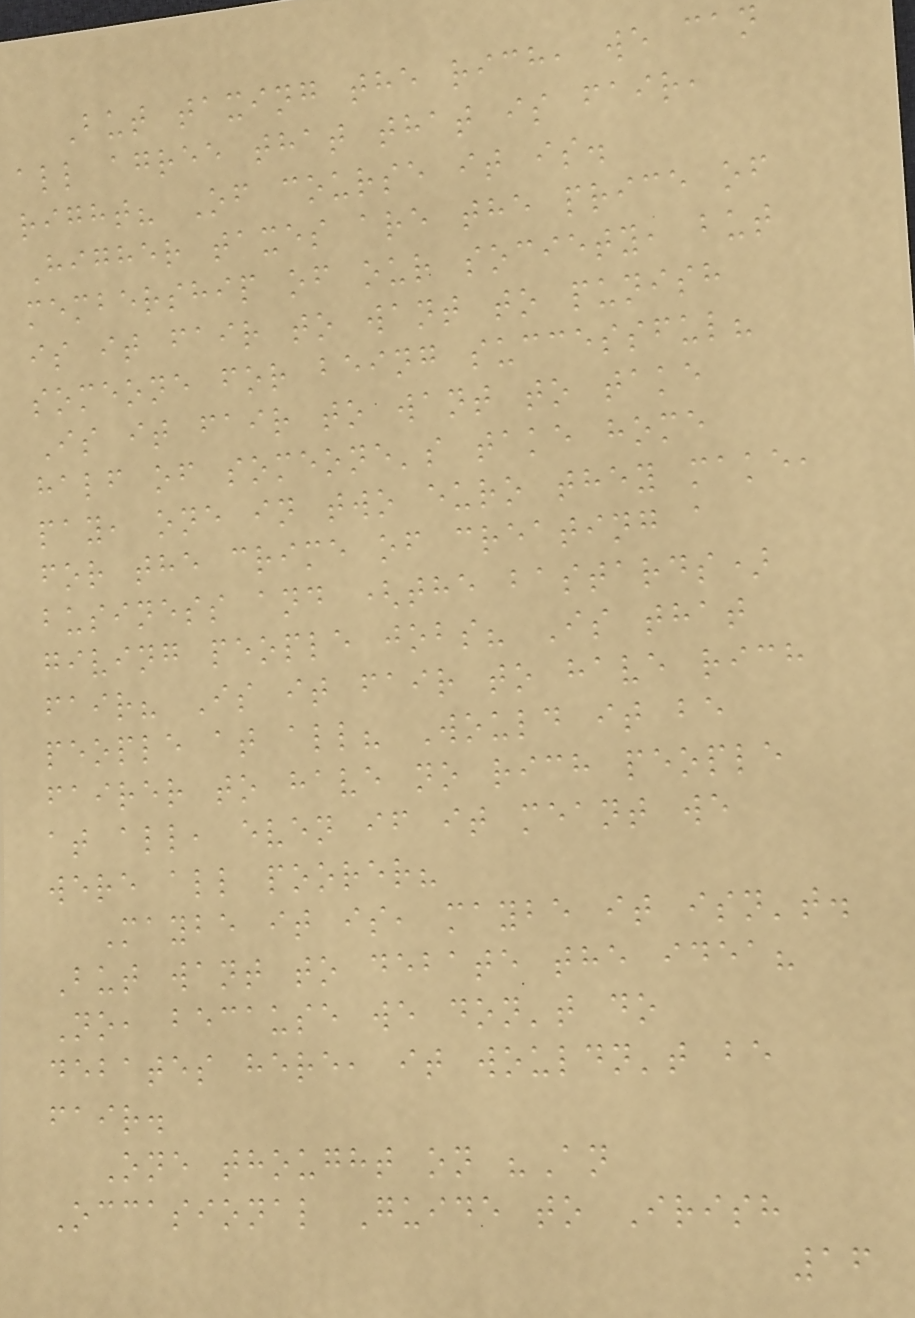But taxing the rich, we can
all agree that that is fair,
right? Of course it is.
Higher taxes are the price of
membership of our society, but
is it fair to want to punish
someone for being successful?
Is it fair to want to take
half of someone's take home
pay, one in two euro they make,
for the crime of creating a
business and (the bastards)
giving people jobs? Is that
fair? Is it fair to have rich
people at all? Would it be
fairer to have no rich people
at all, even if it meant we
were all poorer?
Maybe it is, maybe it isn't.
But want to debate the idea?
No, because we don't do
debates here, it wouldn't be
fair.
One thought on "An
Occasional Guide to Irish
16
